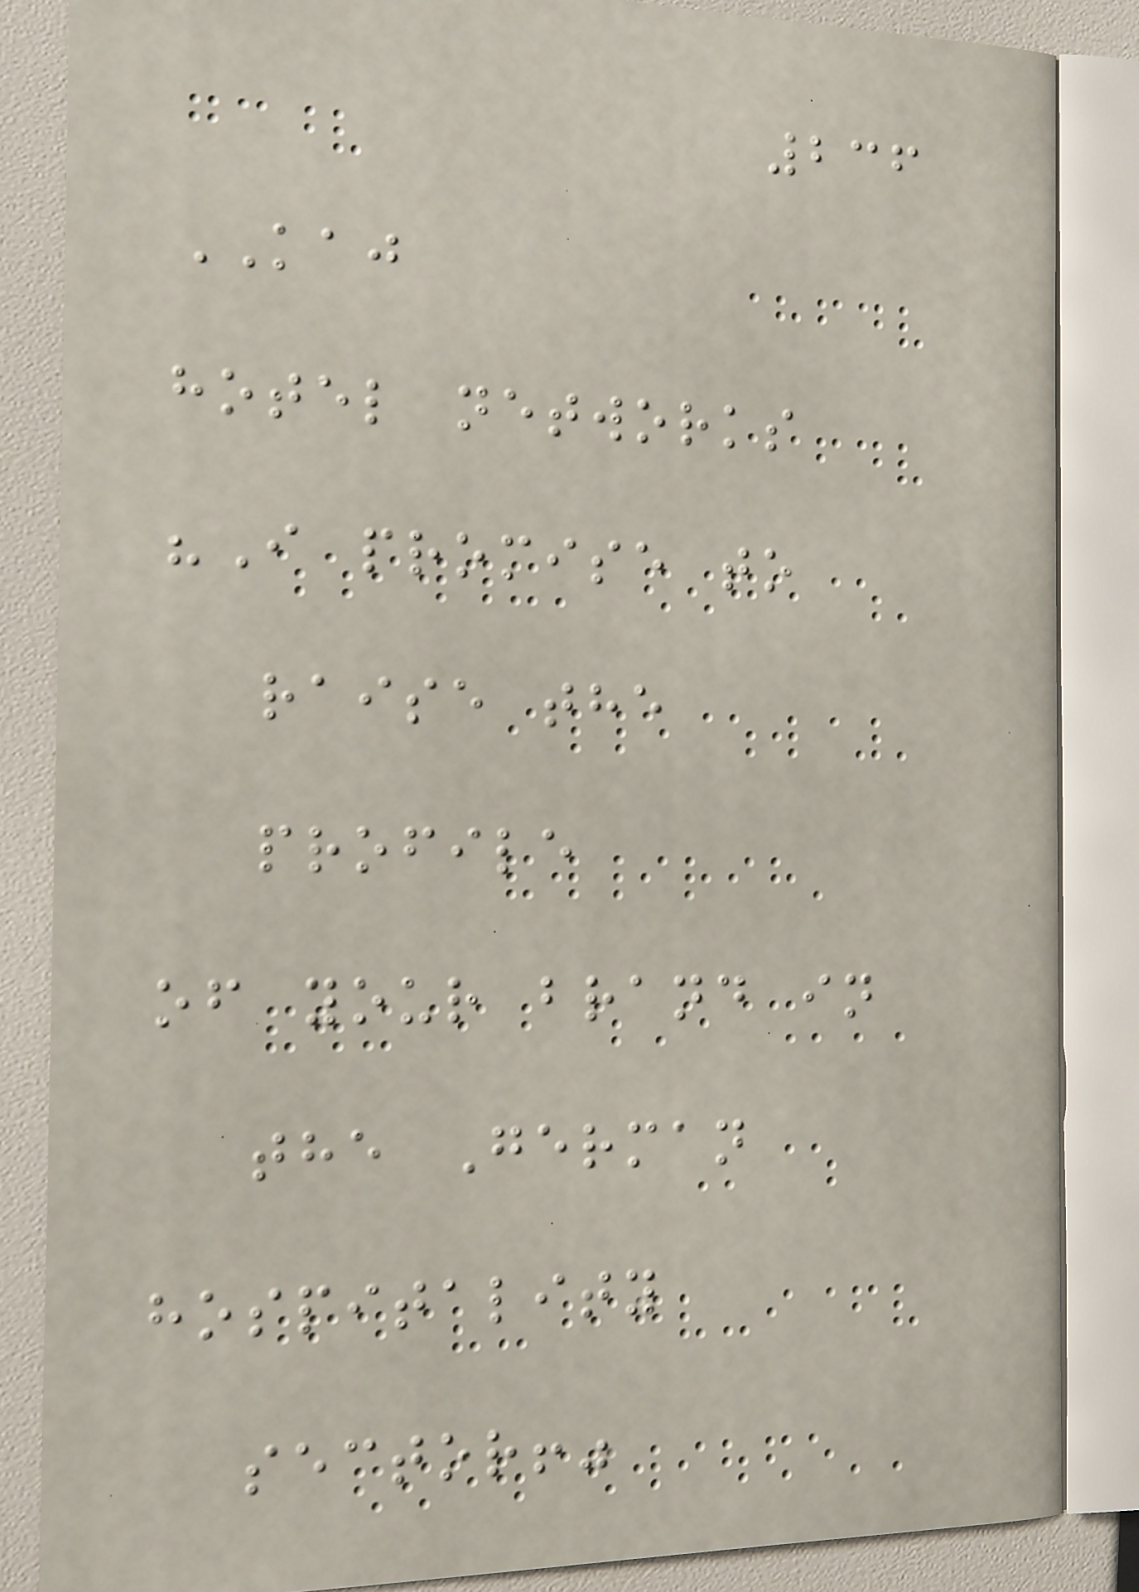236
KAJ
hotel networks
"I promise to
raise the
profile
of your brand in
the German
hospitality
sector!"
